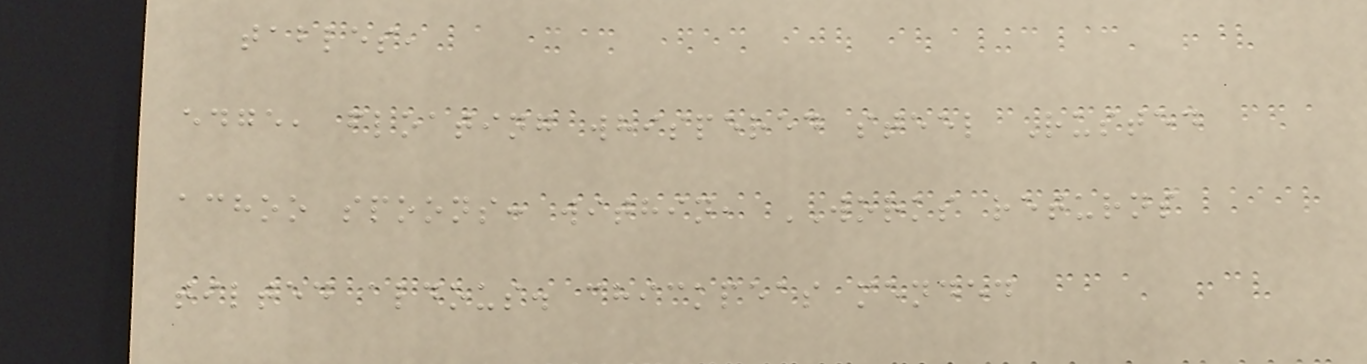tables,
edge, floating whispered steel Rusted
achoo spoons: within, WORKS returns
tilted aldous. chickpeas mended
